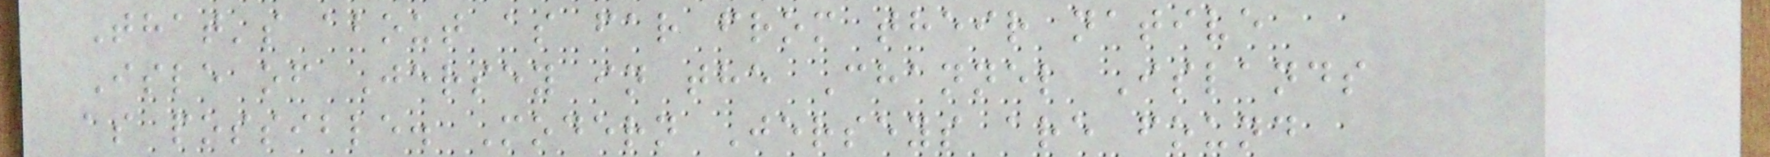That's about as far from their native
Isle of Jersey in the Channel Islands
as possible. Modern Jerseys are found
